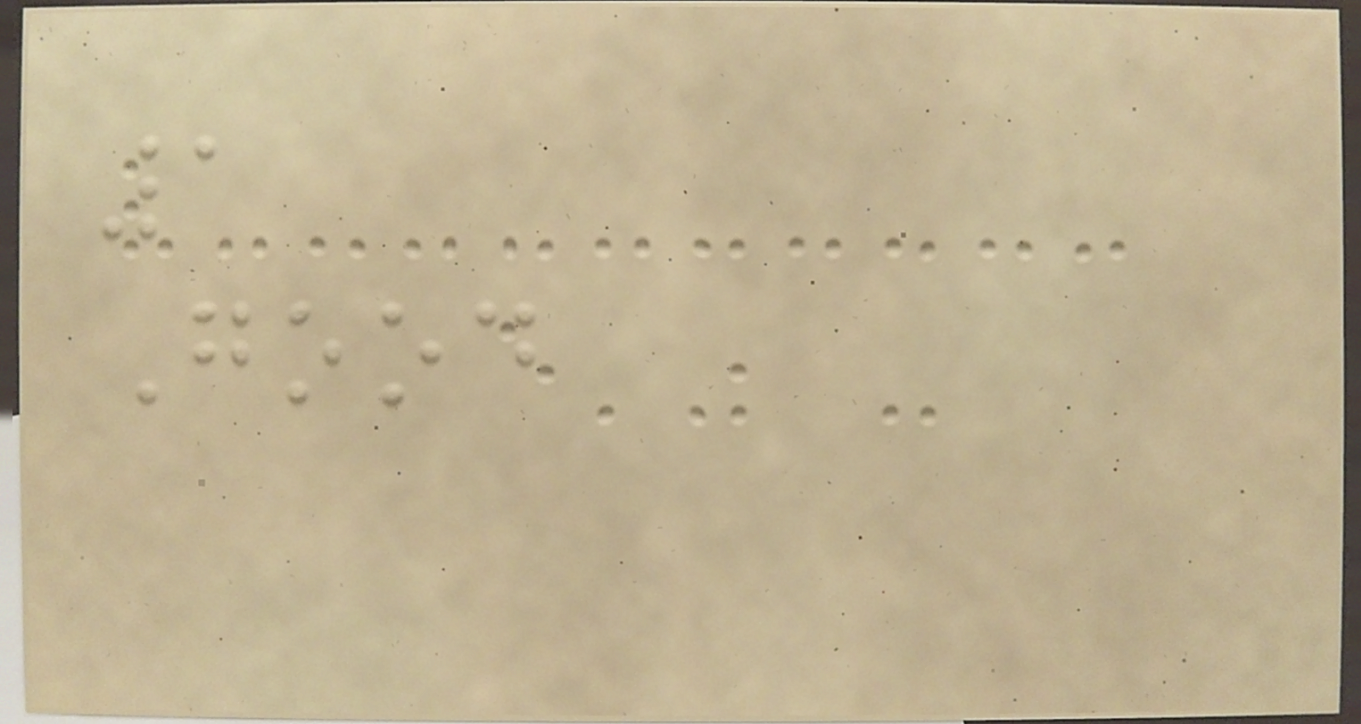1
Good
